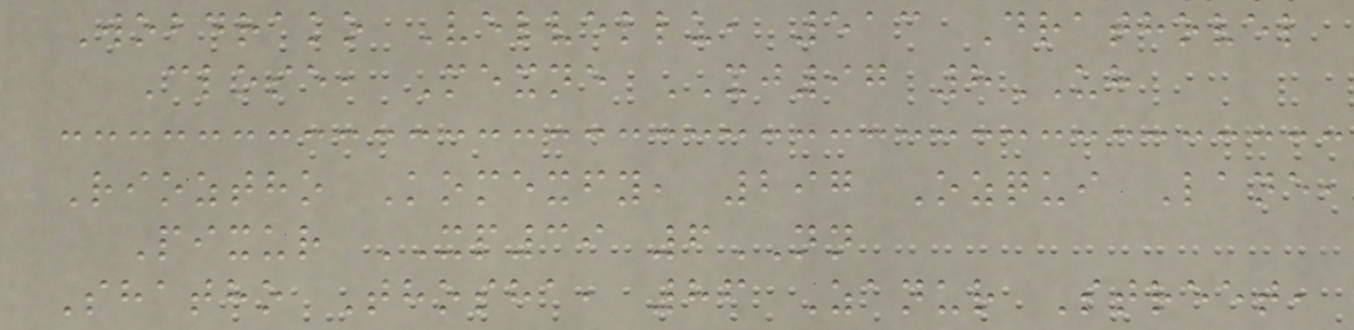Wobdrako Velvellu, 513 Drathovel
Close, Mexne XJ97 8UH
Rioztho Komexfy, 297 Ozqui Lane,
Pixur XP39 6NN
Shatho Thosha, 86 Zanur Street,
